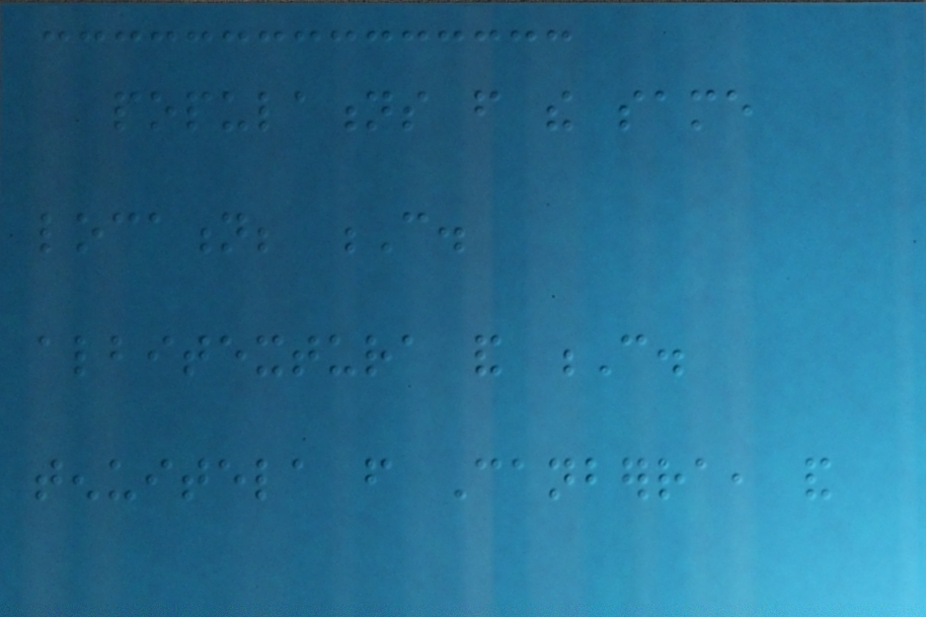populations from the same
location; C.
albitextura and C.
tenuitela from Canberra, and
